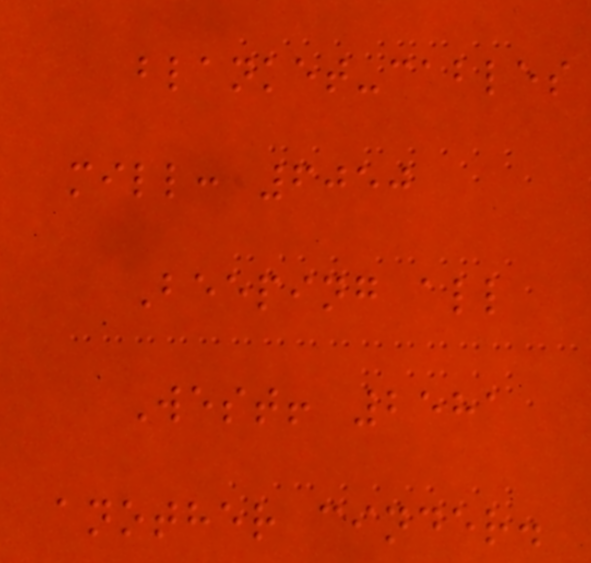blanket-cables
mill: 6050
Beeping all
West! 2581
another cinder.
